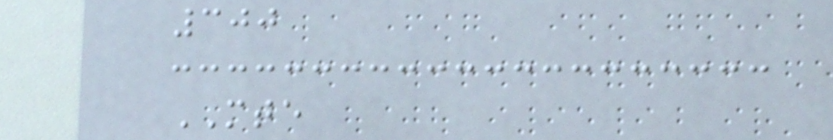300
MTE
